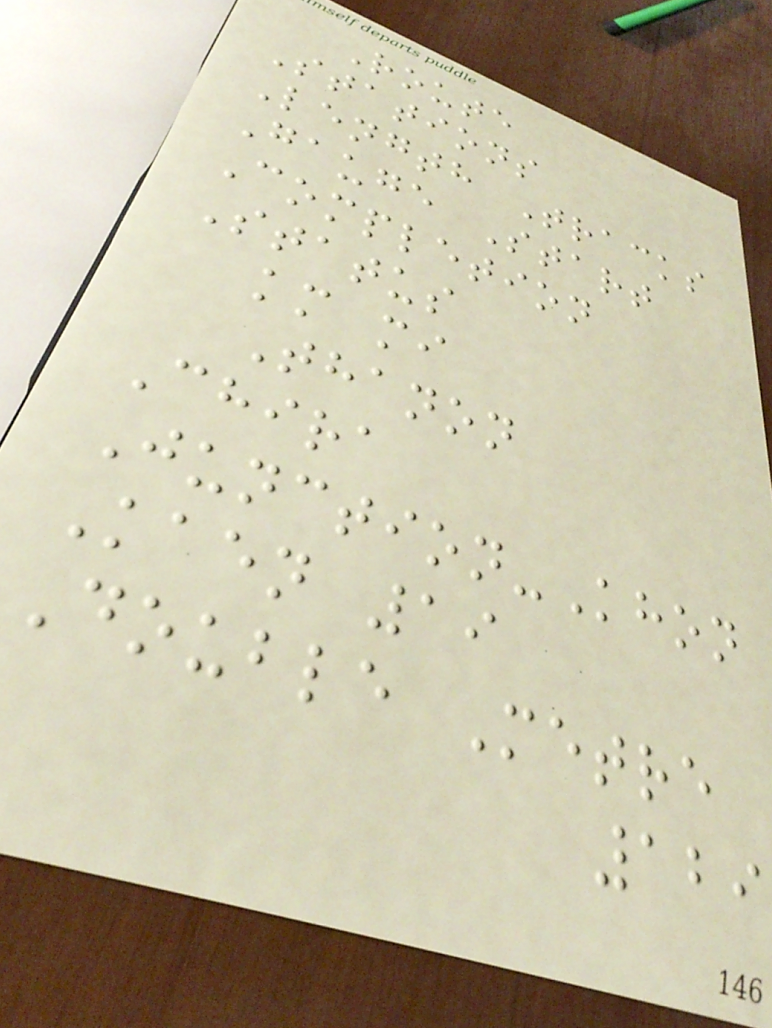Route
Stations
Length Tracks
Gauge Start
Completion
Status
km mi
Thanon
Chira
Junction-Khon
Kaen 19
Double Metre
129
